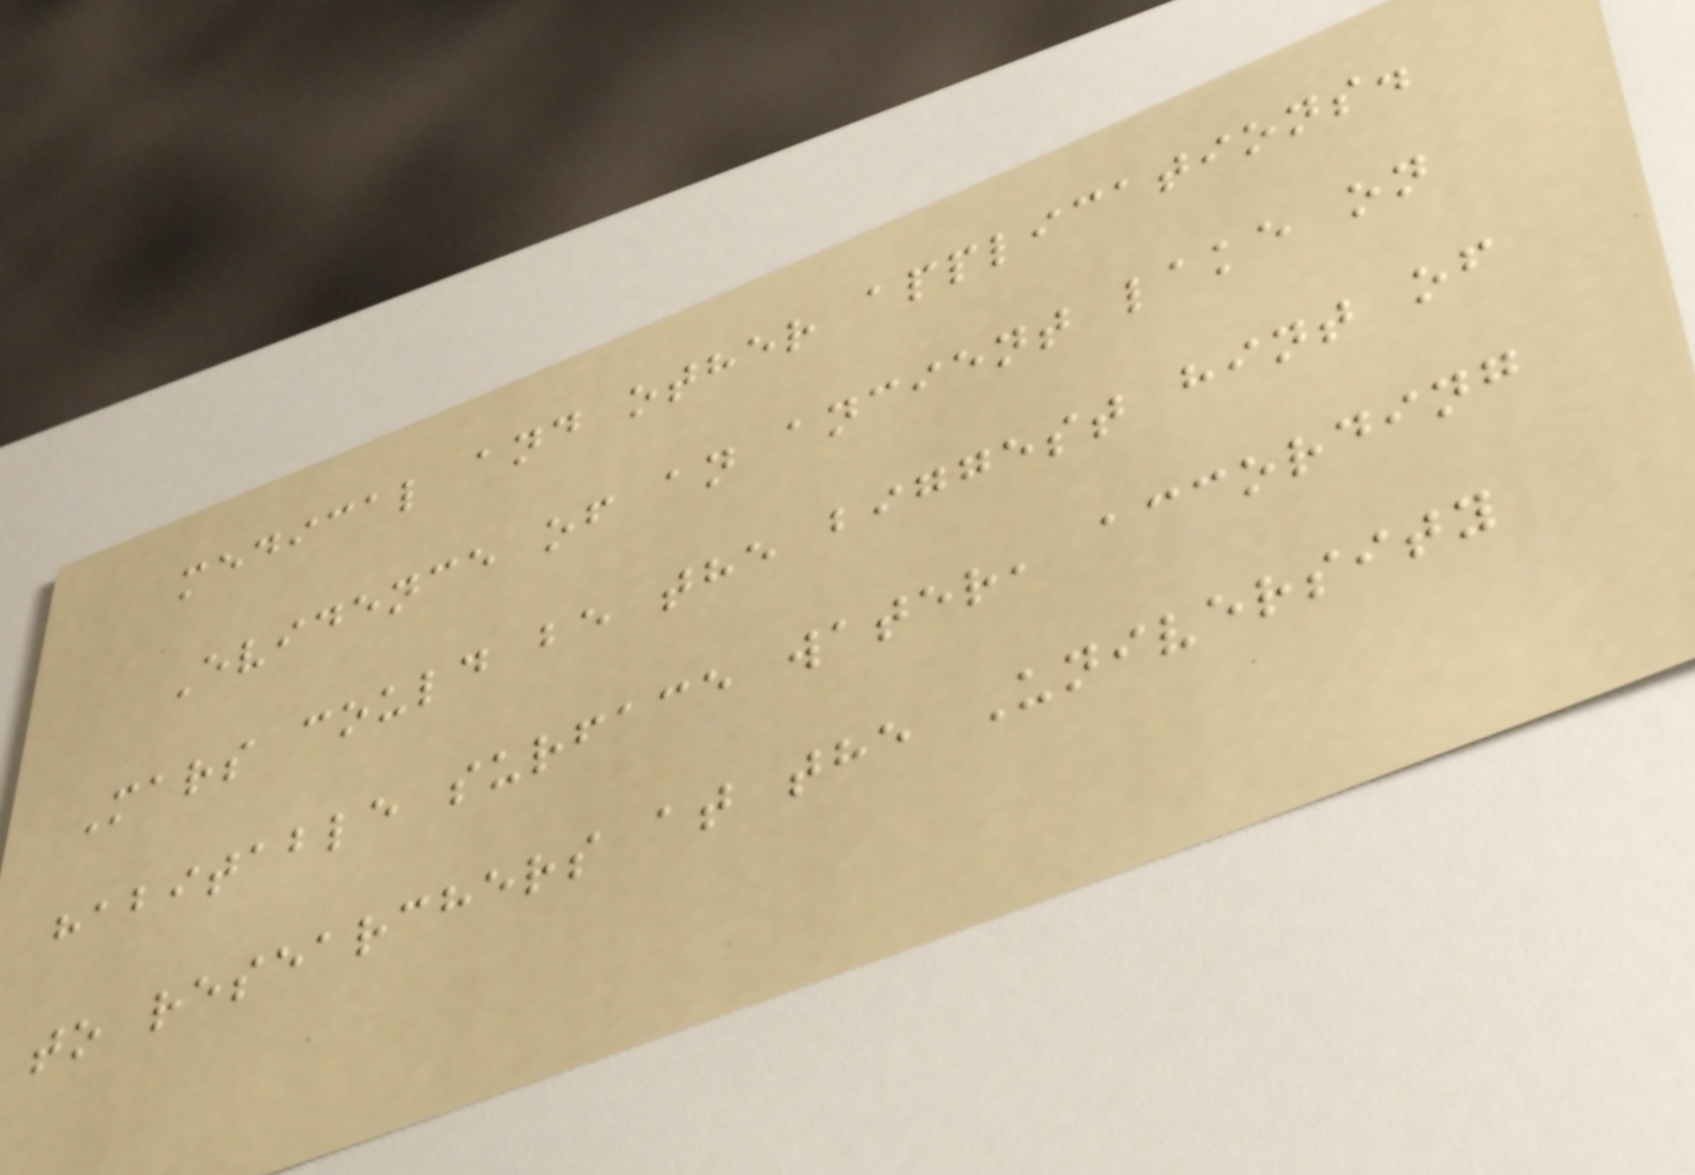medical and other applications.
Evidence of an ancient lake on
Mars could be the biggest hint of
habitable surface water, according
to researchers at the University
